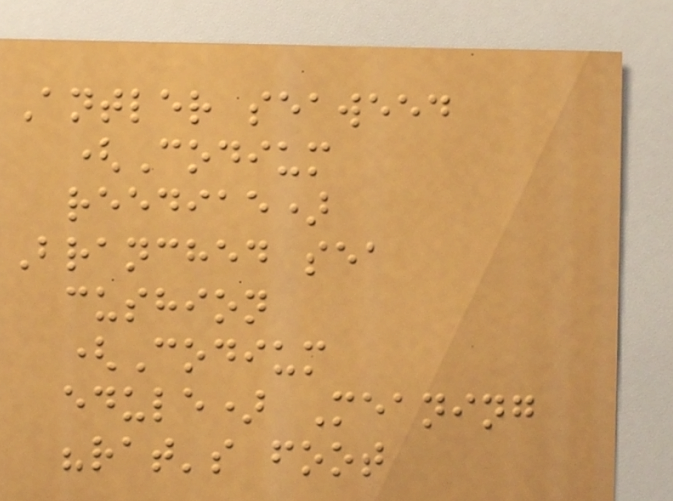Antler seaweed
(Codium
reediae)
Branched sea
cushion
(Codium
edule) Meaning
"rat's foot
